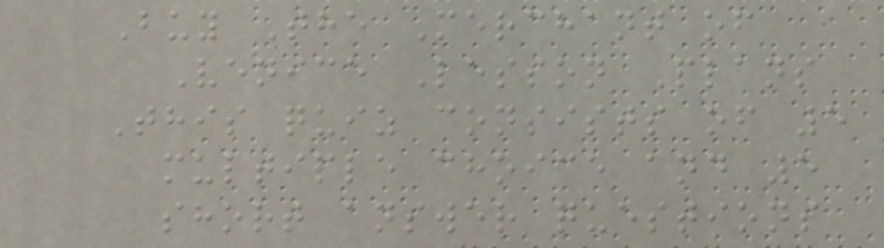Buy The Merchant of
Venice Lesson Plans
This quiz consists of 5
multiple choice and 5
short answer questions
